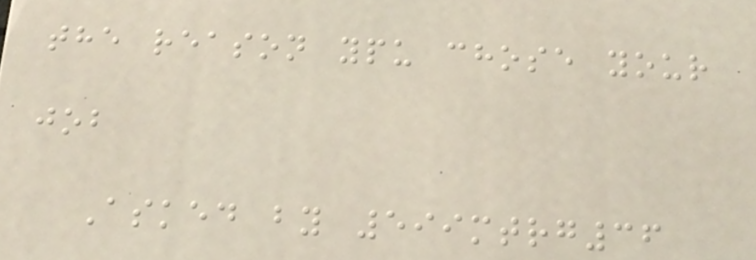the reason ypu chose your
job
Asked by 599mtrg36
